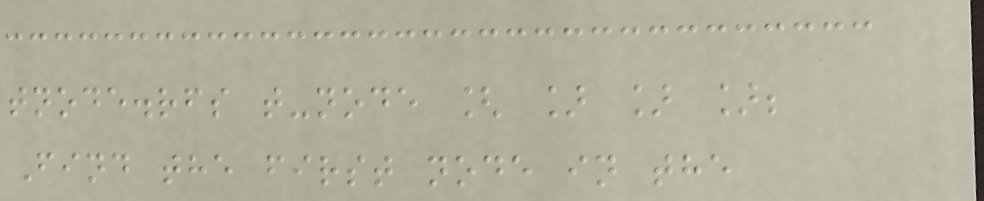tnode.rfs t-node [ ] ] ];
Find the first node in the
